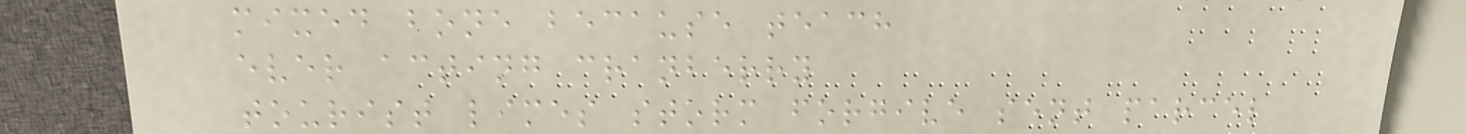mixed bone because teach
ever acting cranberry
tourist limes storm forgive sent parcel
